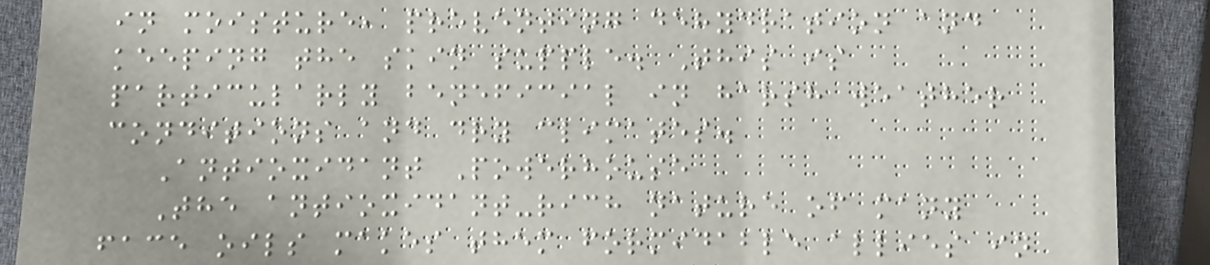in moisture, preventing dehydration and
keeping the skin supple. This is
particularly beneficial in harsh weather
conditions and dry climates.
Antioxidant Powerhouse
The antioxidant-rich nature of many
face oils makes them formidable allies in
